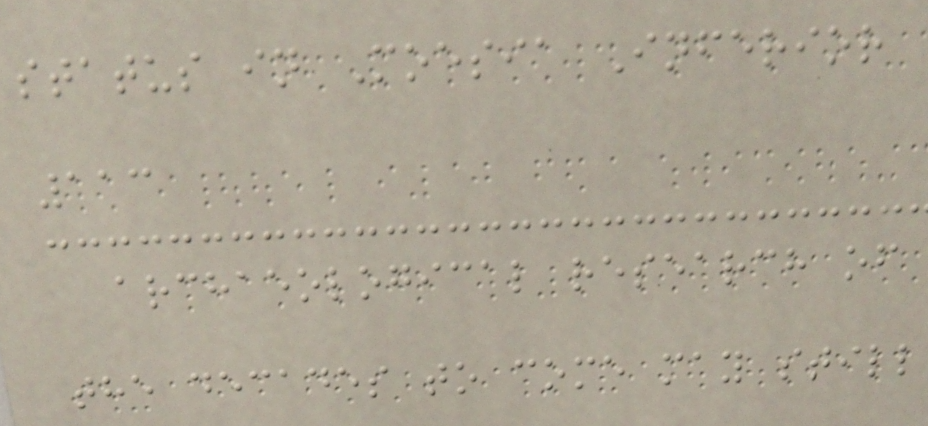status in Moesia Inferior
113
archaeological research of
the decades to come may still
